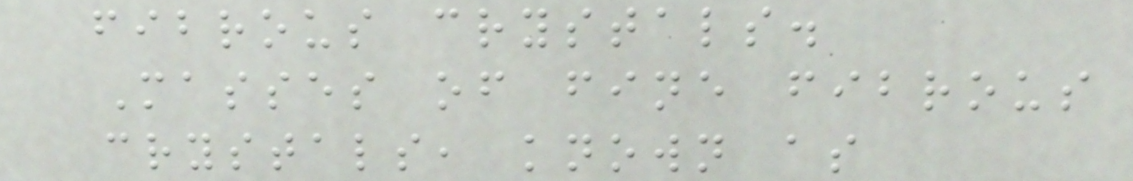fibrous crystals.
Masses of fine fibrous
crystals, known as
